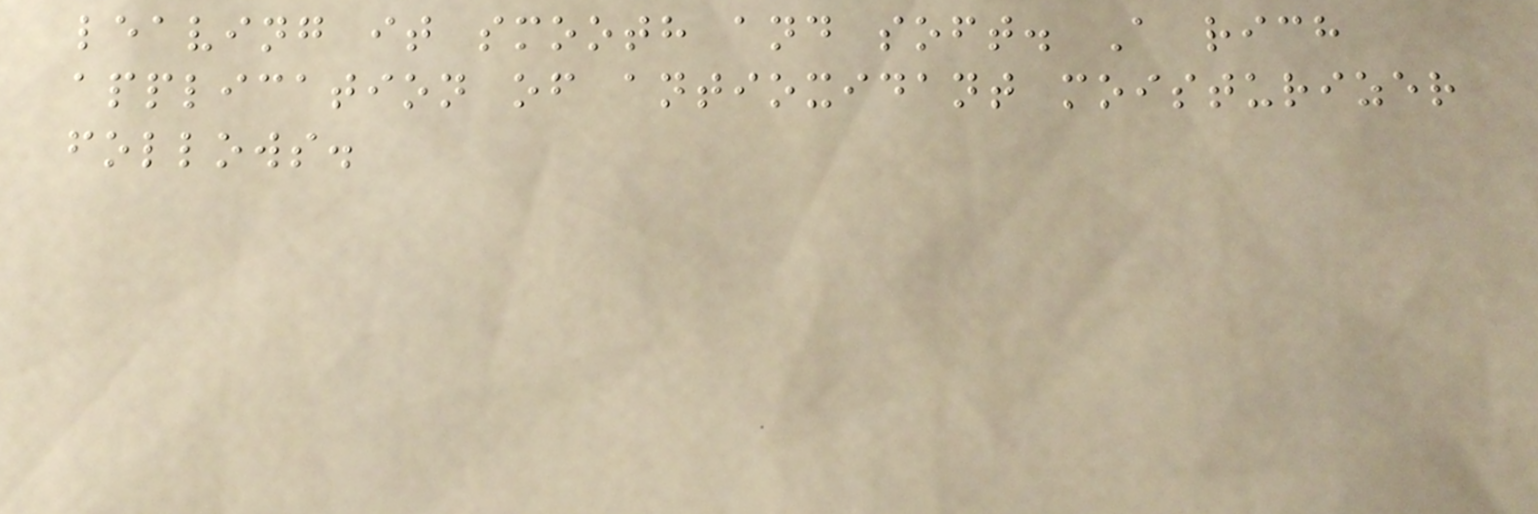leaving it smooth and soft. A rich
application of antioxidant moisturizer
follows.
